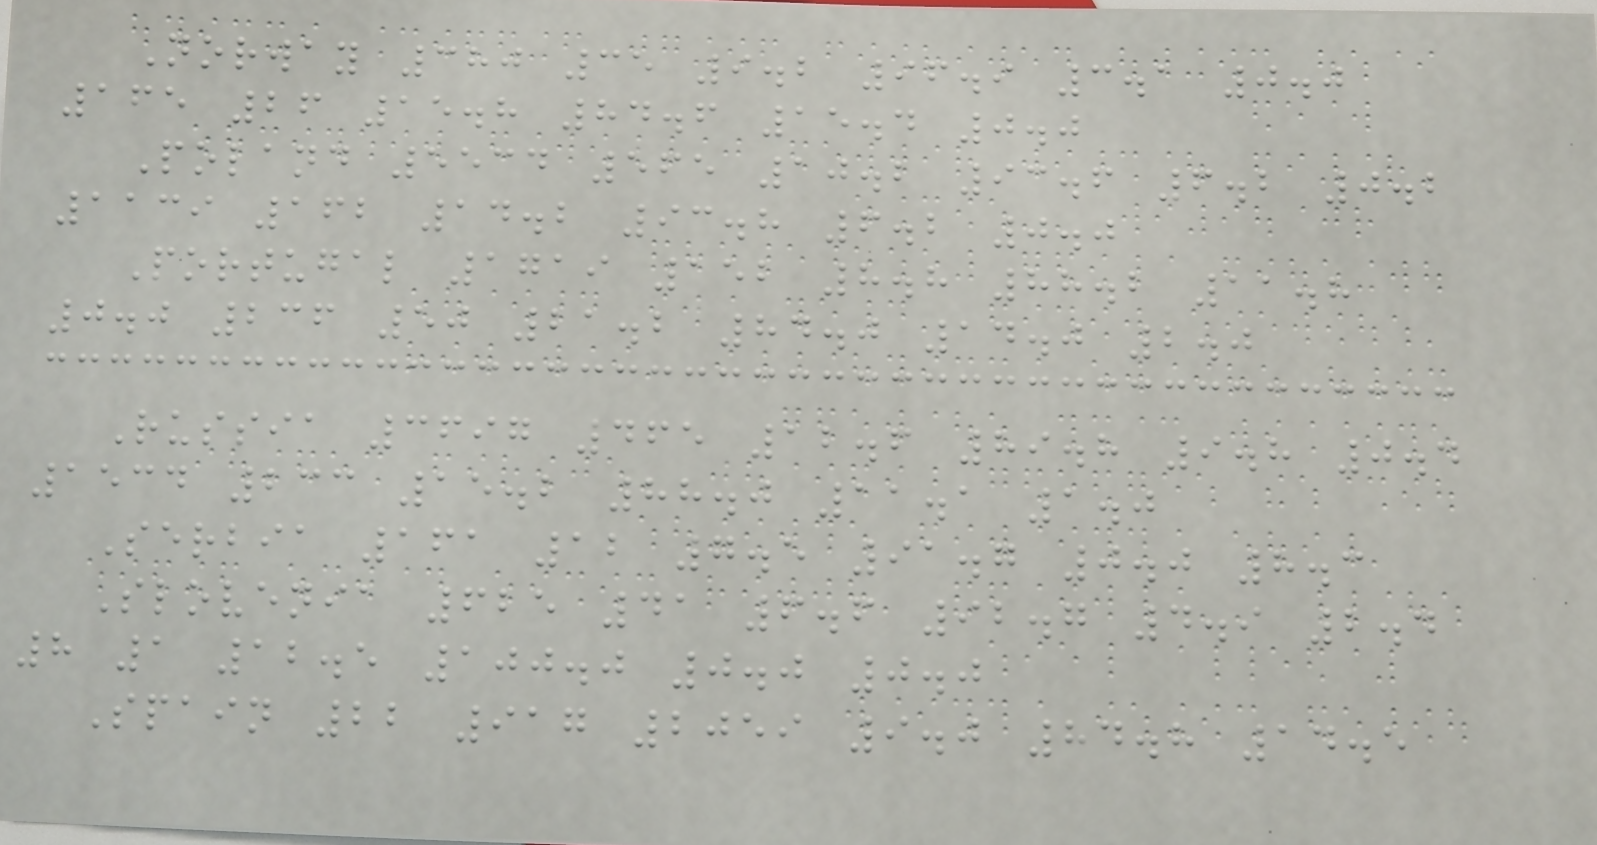Norway 380 35 9.2 96.9 3.1 0.0
165 26 15.8 84.6 15.4 0.0
Poland 5534 565 10.2 93.6 6.2 0.2
1139 162 14.2 93.8 6.2 0.0
Portugal 1719 152 8.8 88.2 11.8
0.0 236 50 21.2 84.0 14.0 2.0
Russia 3697 465 12.6 89.8 9.8 0.4
1534 233 15.2 88.0 11.1 1.0
Serbia 161 12 7.5 91.7 0.0 8.3
Slovenia 625 41 6.6 92.7 4.9 2.4
8 1 12.5 100.0 0.0 0.0
Spain 22 917 2059 9.0 84.8 14.5
